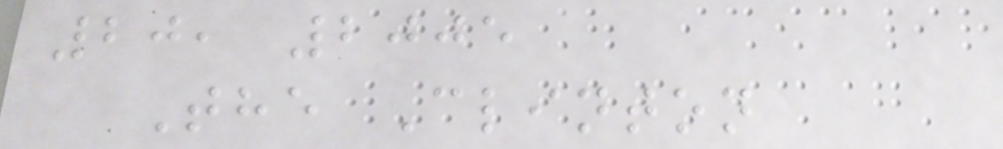20, 2005
The Clinton
